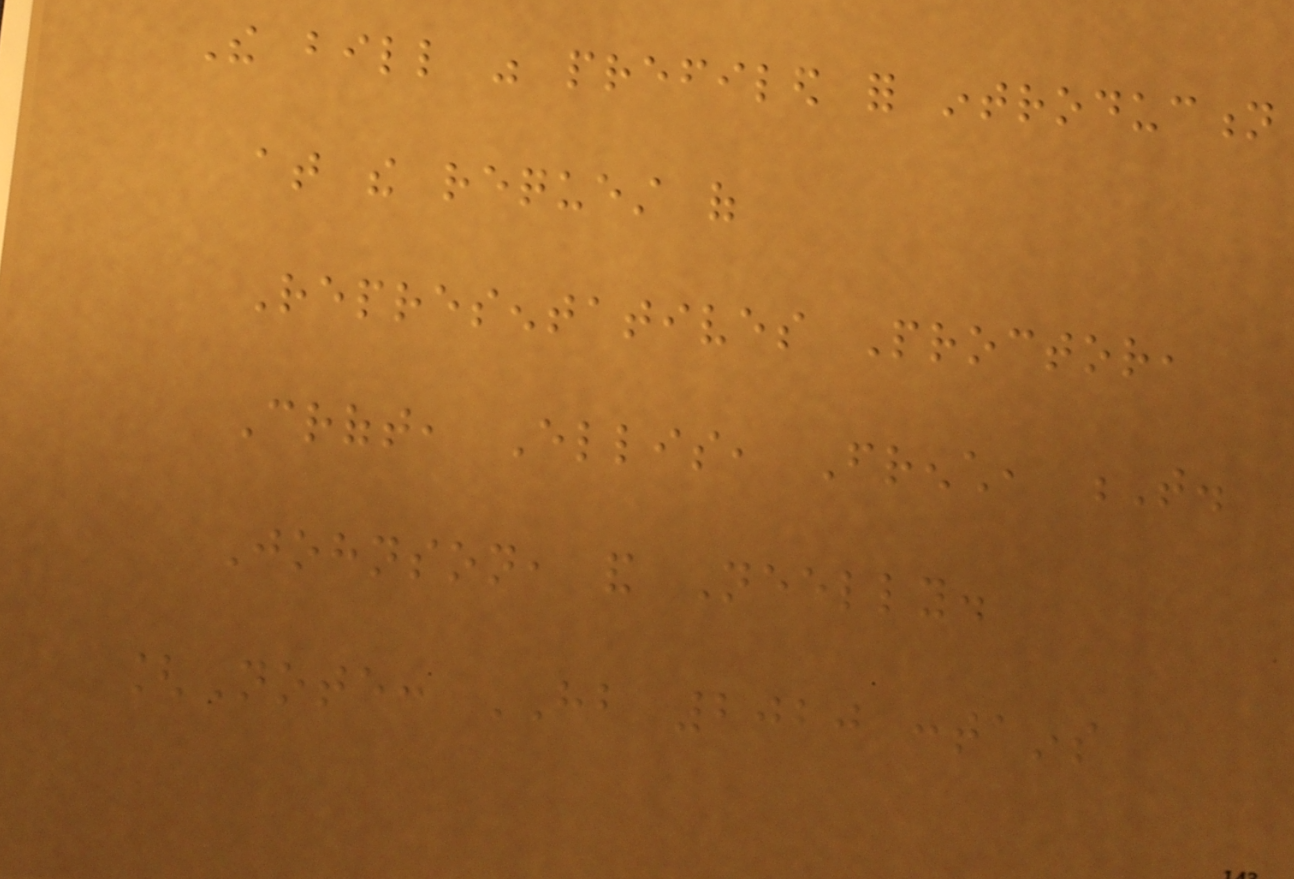The bill was prefiled for introduction
at the request of
Representatives Proctor,
Croft, Ellis, French, T.
Johnson, and Neelly.
[Note: HB 2020 contains
